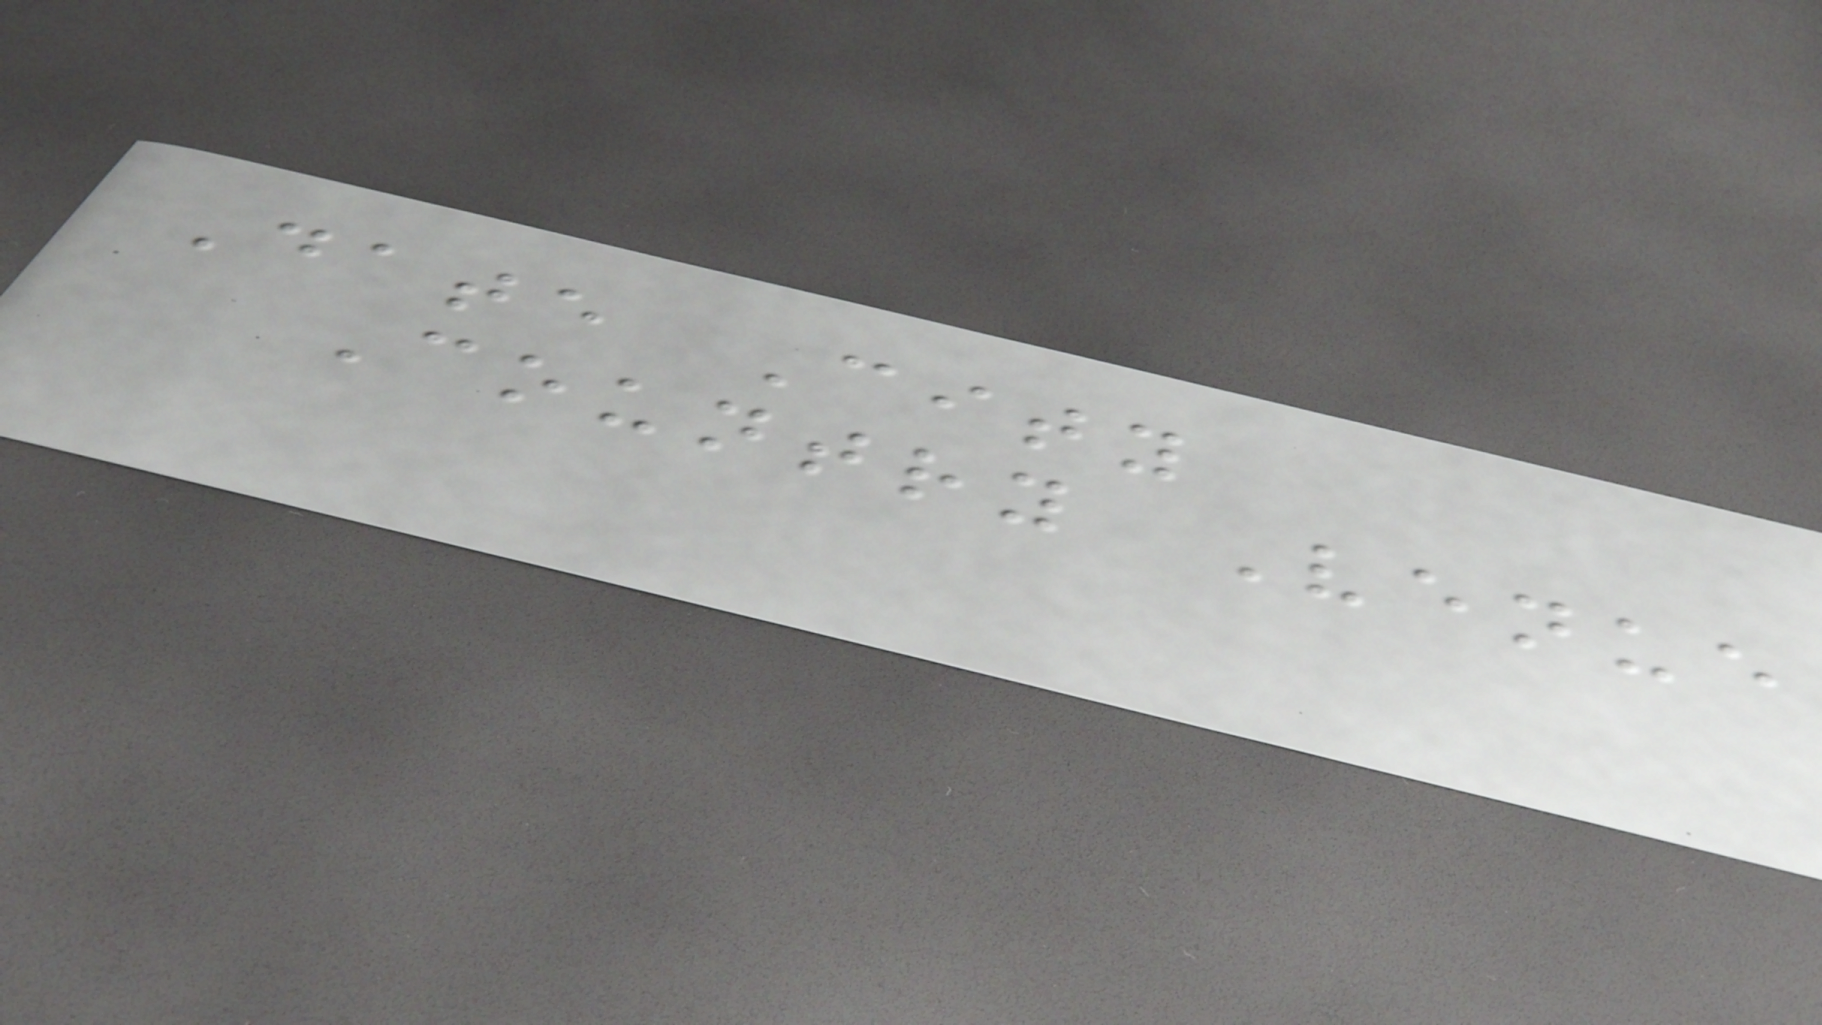Date City
Country Venue
